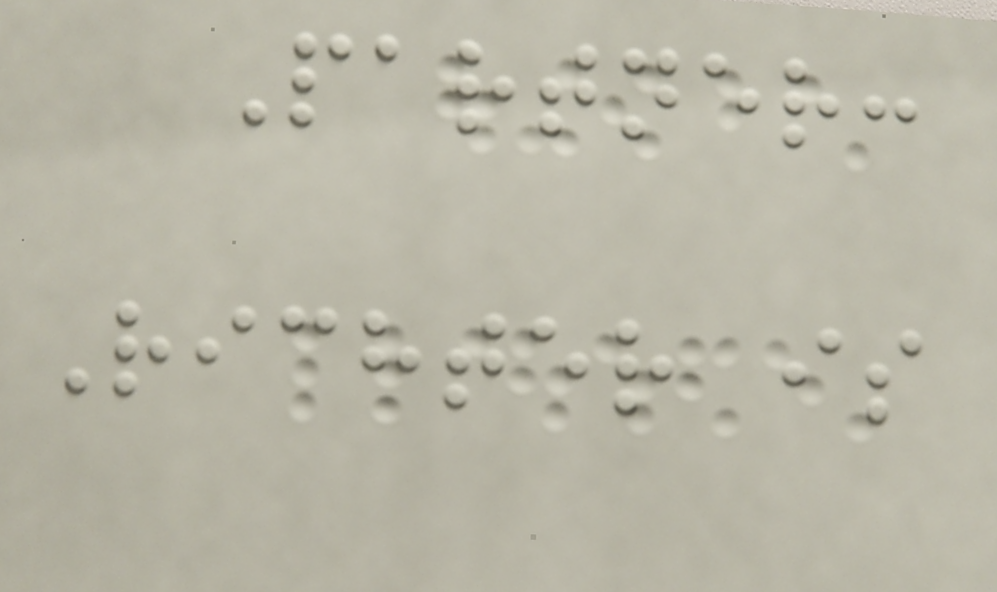Partner:
Richter is
